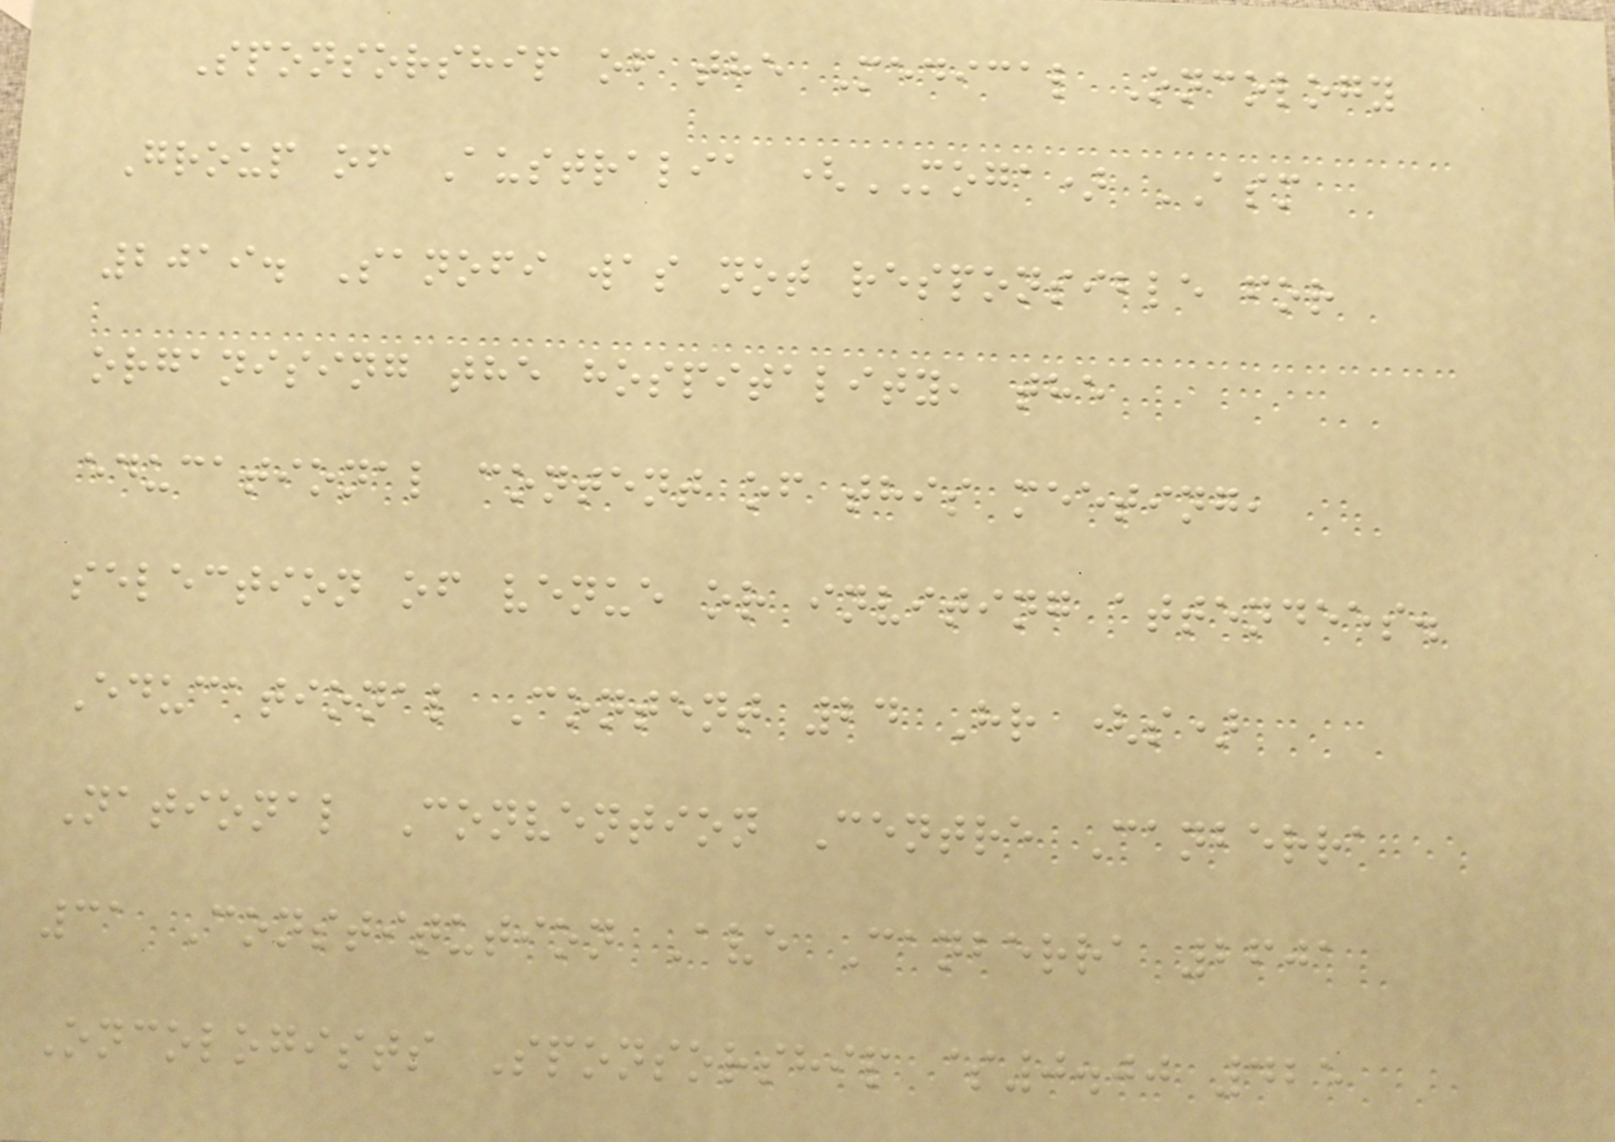Sponsorship of the Medical Oncology
Group of Australia (MOGA) ASM
2019. Sanofi was not responsible for
organising the hospitality, the
educational content of this meeting,
selection of venue or inviting attendees.
Educational Content 24 Hr (s)
National Convention Centre Canberra
31 Constitution Ave Canberra 2601
Oncologists Sponsorship $0.00 425
